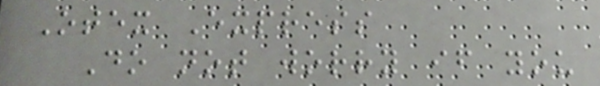Otex Express
Do not worry if you
